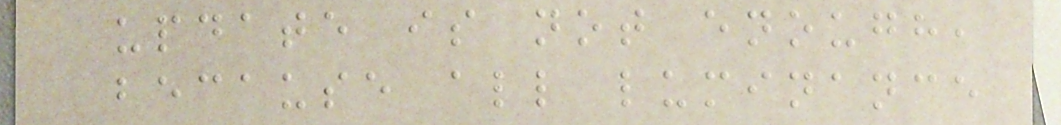update is not enough,
because all luminance
